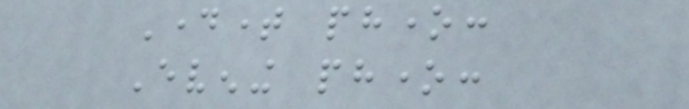Daytime phone:
Evening phone:
